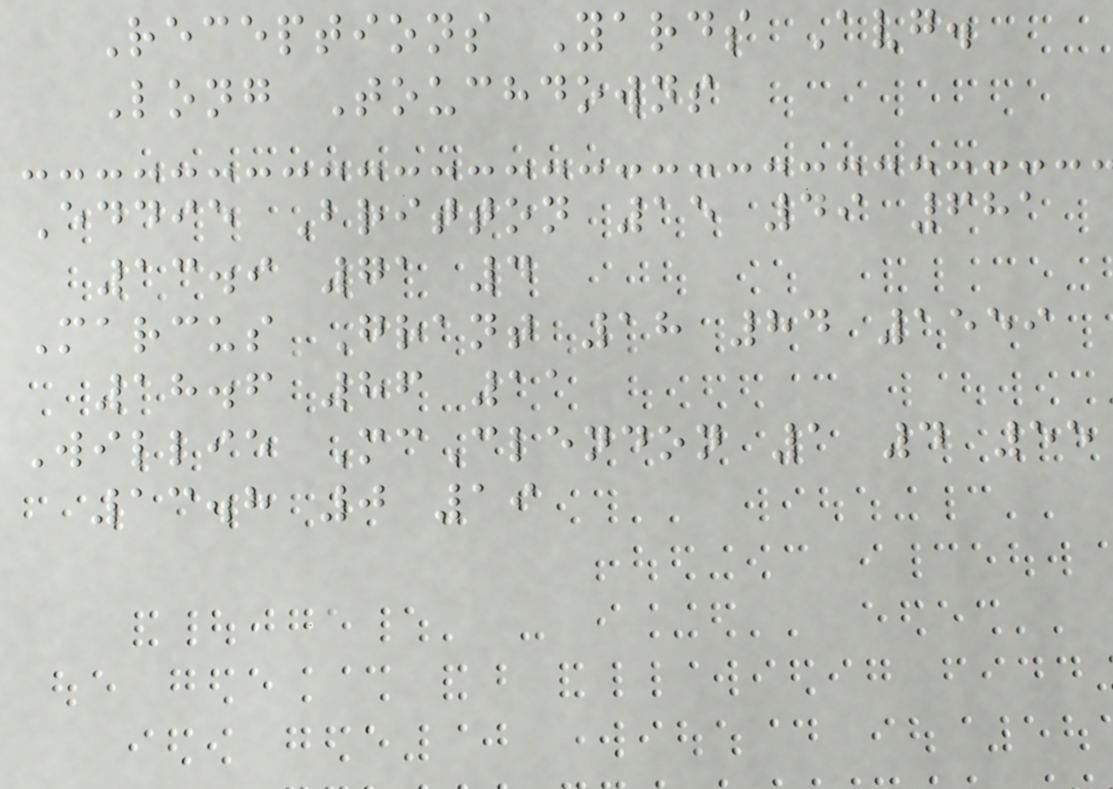Receptions Yards Avg.
Long Touchdowns
Eddie Britton 15 49 681
13.9 71 4
Marcus Grant 18 84 1559
18.6 86 11
Willie McClendon 1 4 55
13.8 0 19
